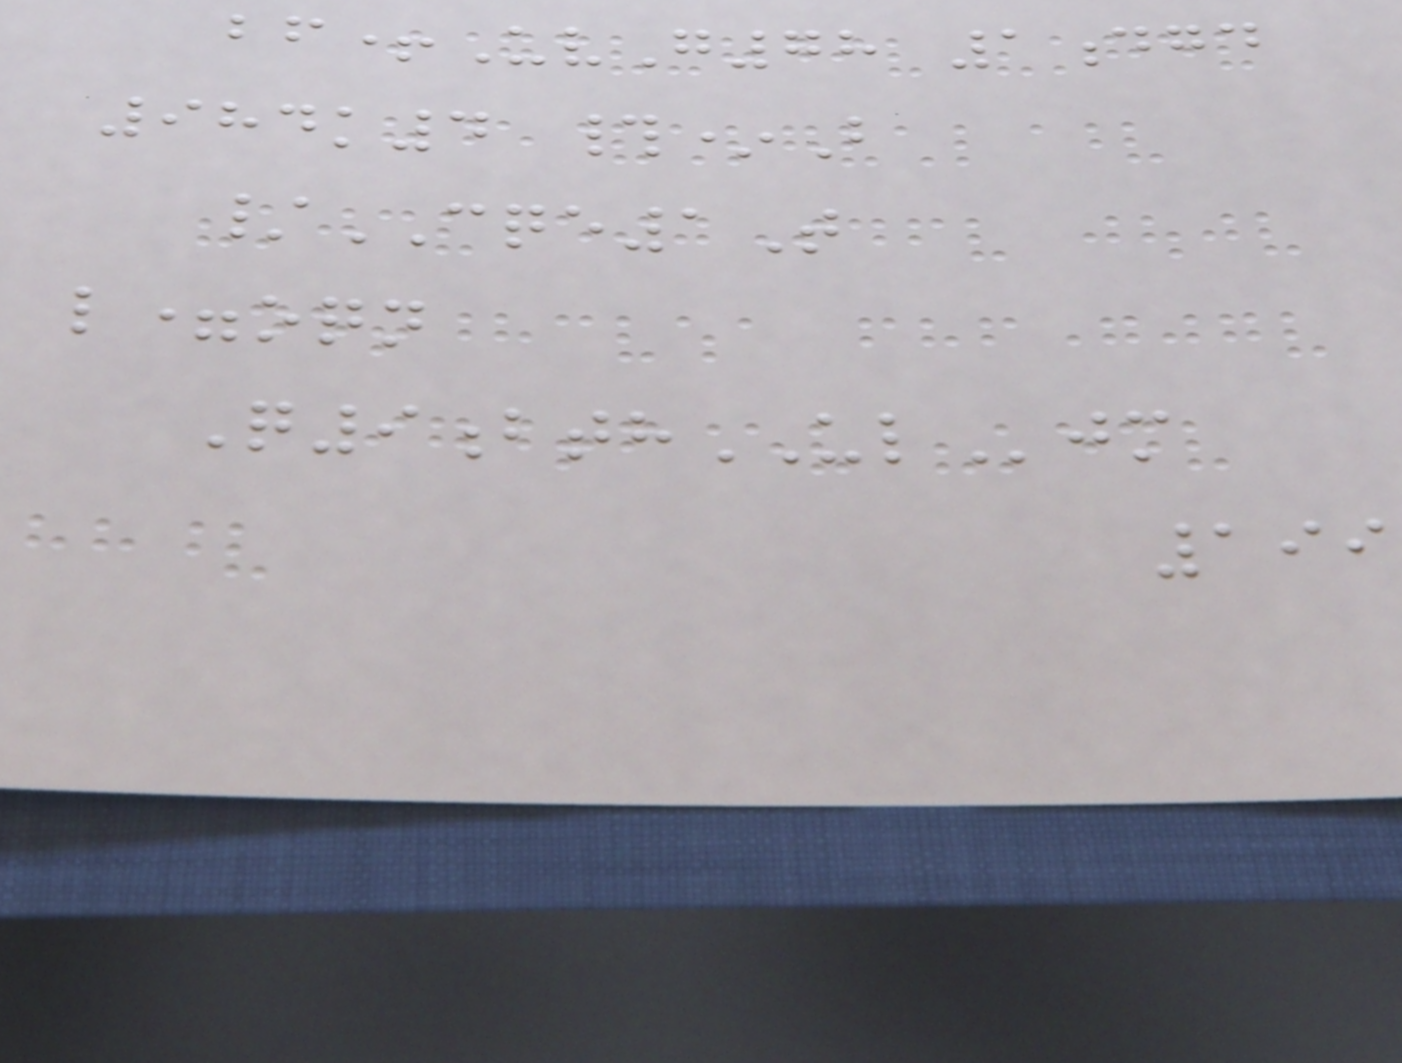bf+UvG78 1dgd
984k4 #*B
/CQE1T
l=oqn
Q9bthULjm
199
